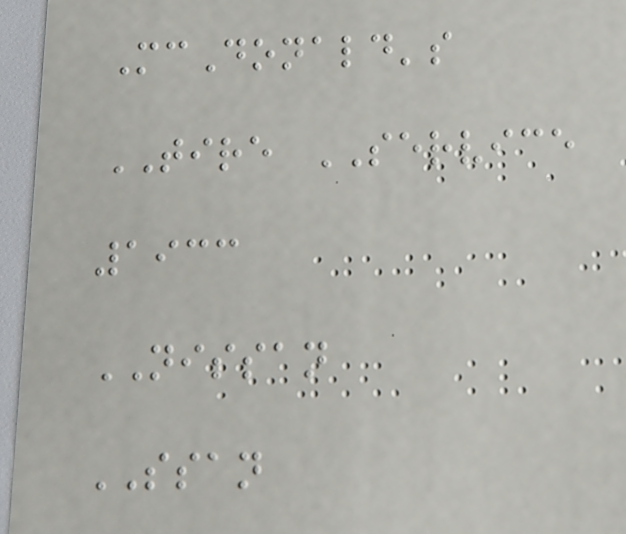McDonald's
TIRE SERVICE
1933
NISSAN
SSAN
